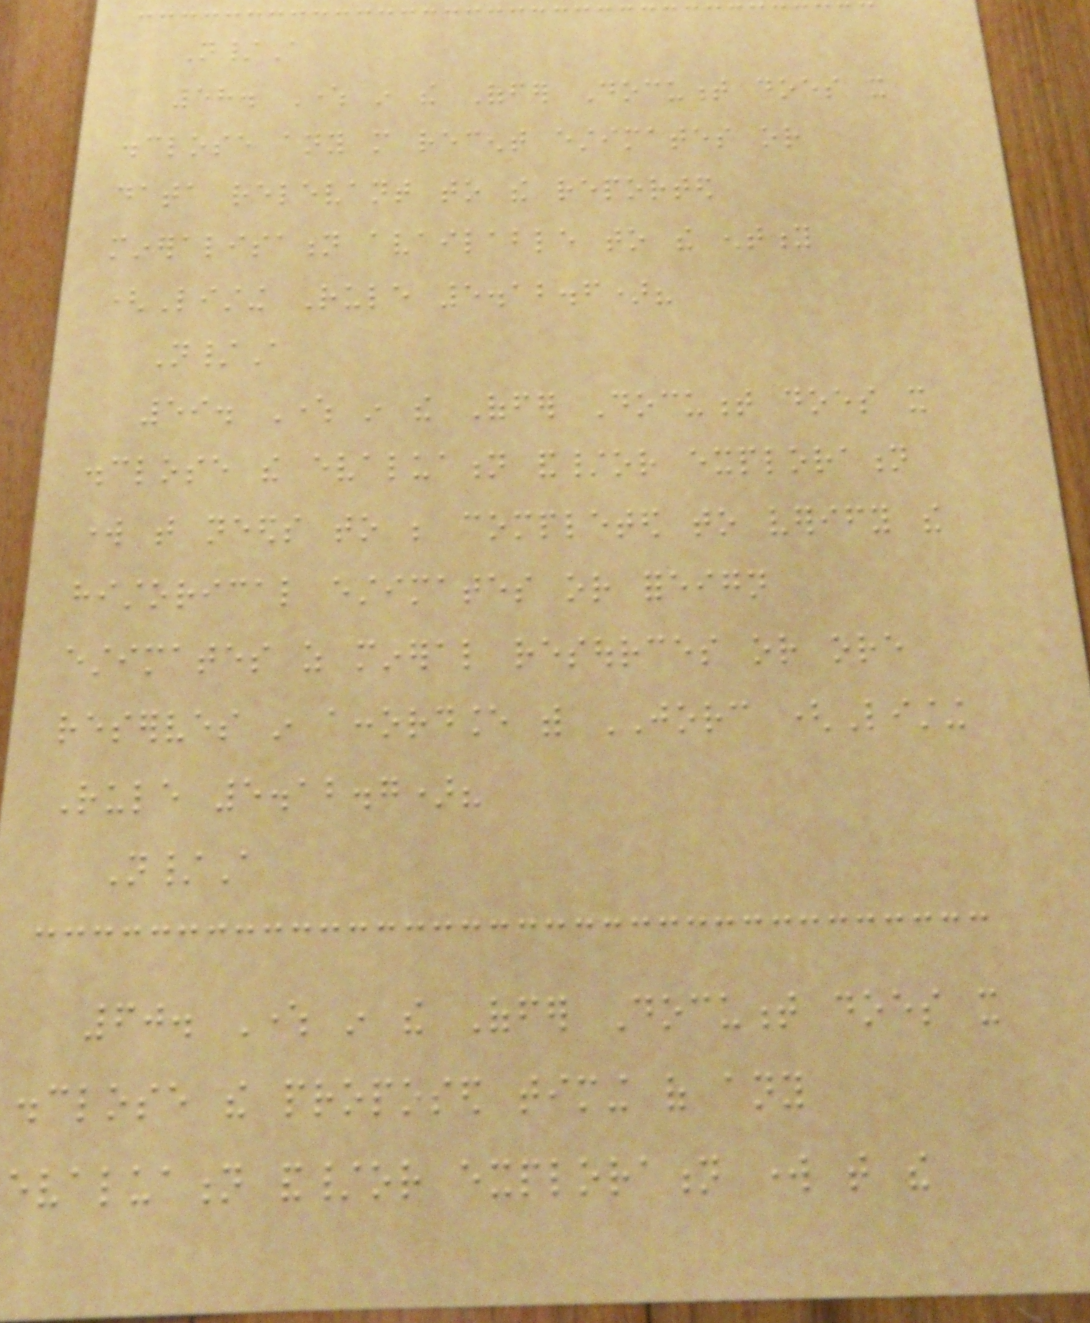N/A
58. Where in the Offer Document does it
disclose any more recent estimates or
data relevant to the reported
mineralisation available to the entity
(Listing Rule 5.12.6)?
N/A
59. Where in the Offer Document does it
disclose the evaluation and/or exploration
work that needs to be completed to verify the
historical estimates or foreign
estimates as mineral resources or ore
reserves in accordance with JORC (Listing
Rule 5.12.7)?
N/A
60. Where in the Offer Document does it
disclose the proposed timing of any
evaluation and/or exploration work that the
